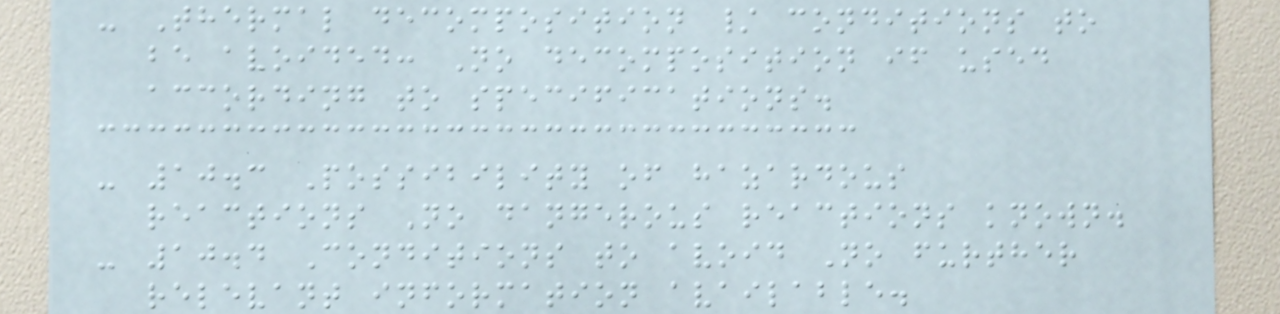- Thermal decomposition / conditions to
be avoided: No decomposition if used
according to specifications.
- 10.3 Possibility of hazardous
reactions No dangerous reactions known.
- 10.4 Conditions to avoid No further
relevant information available.
